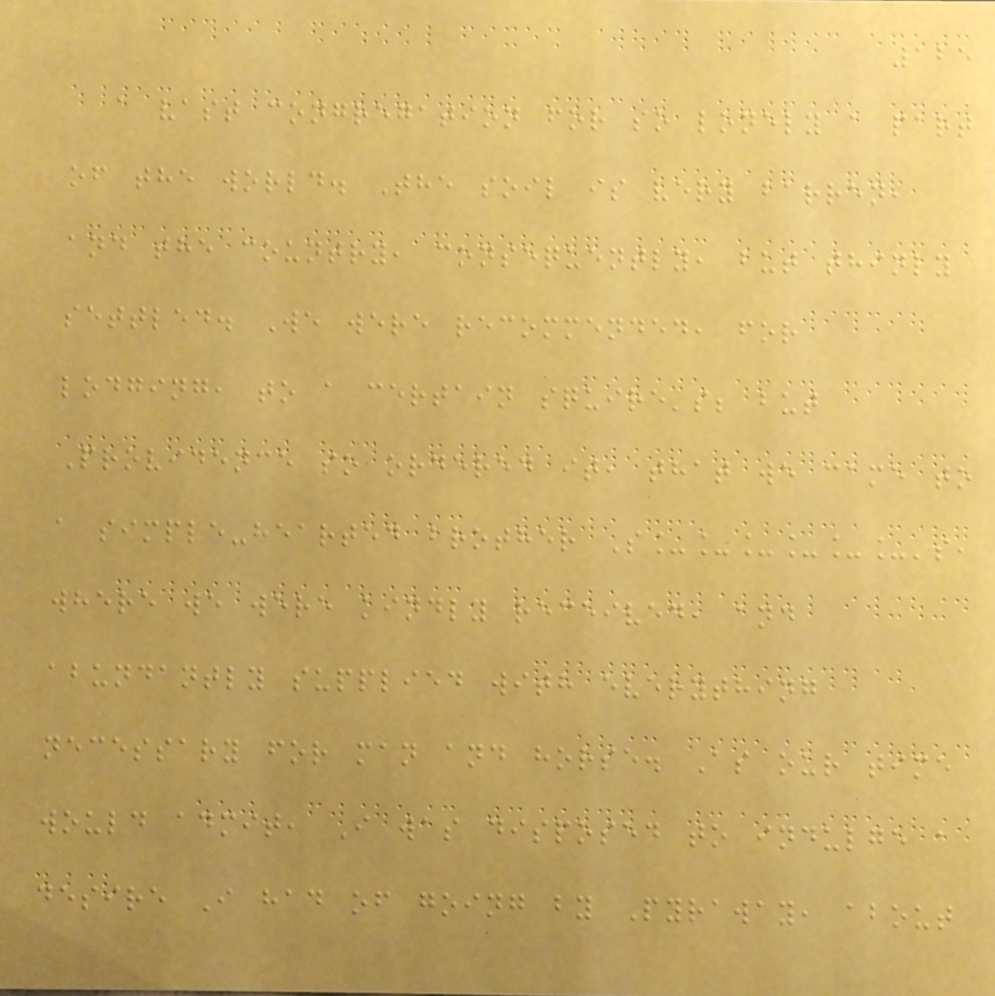125
a vast congregation for so lonely a part
of the world. The soil is very barren,
and the country, consequently, but thinly
settled. We were recommended, for
lodging, to a certain squire's; but
Providence so ordered it, that we came to
a simple-hearted brother S______'s,
where we were kindly received, and
abundantly supplied with everything
necessary for man and horse. As our time
would admit, I was disposed to indulge a
desire I had of going by Pyraway, about
